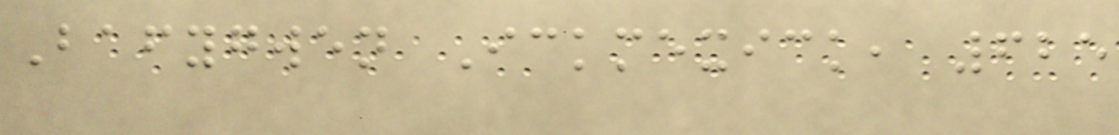Bafygwen Ickmexick, 625
